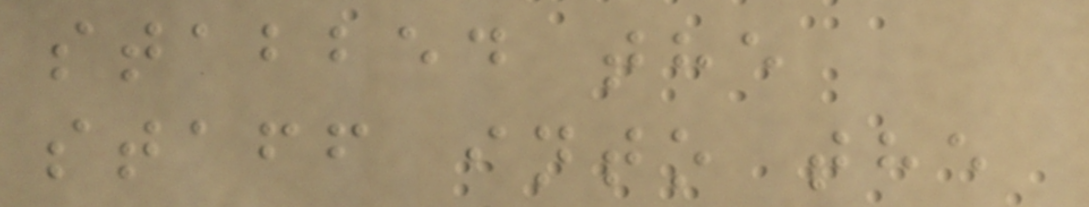stabbed the
staff into the
